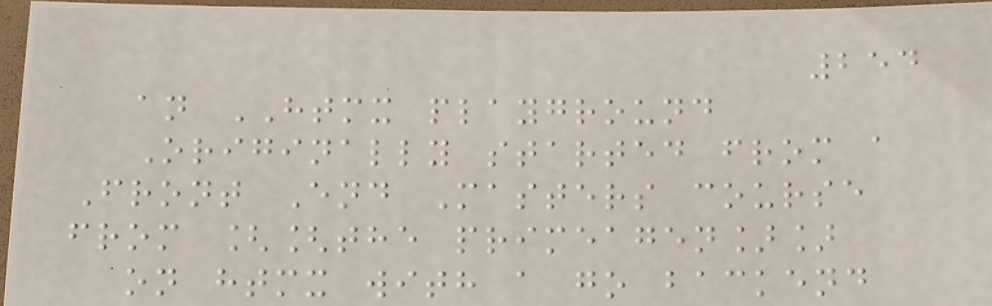254
an HTMX playground
Originally started from a
Front End Masters course
from [[the primeagen]]
on htmx with a go backend
